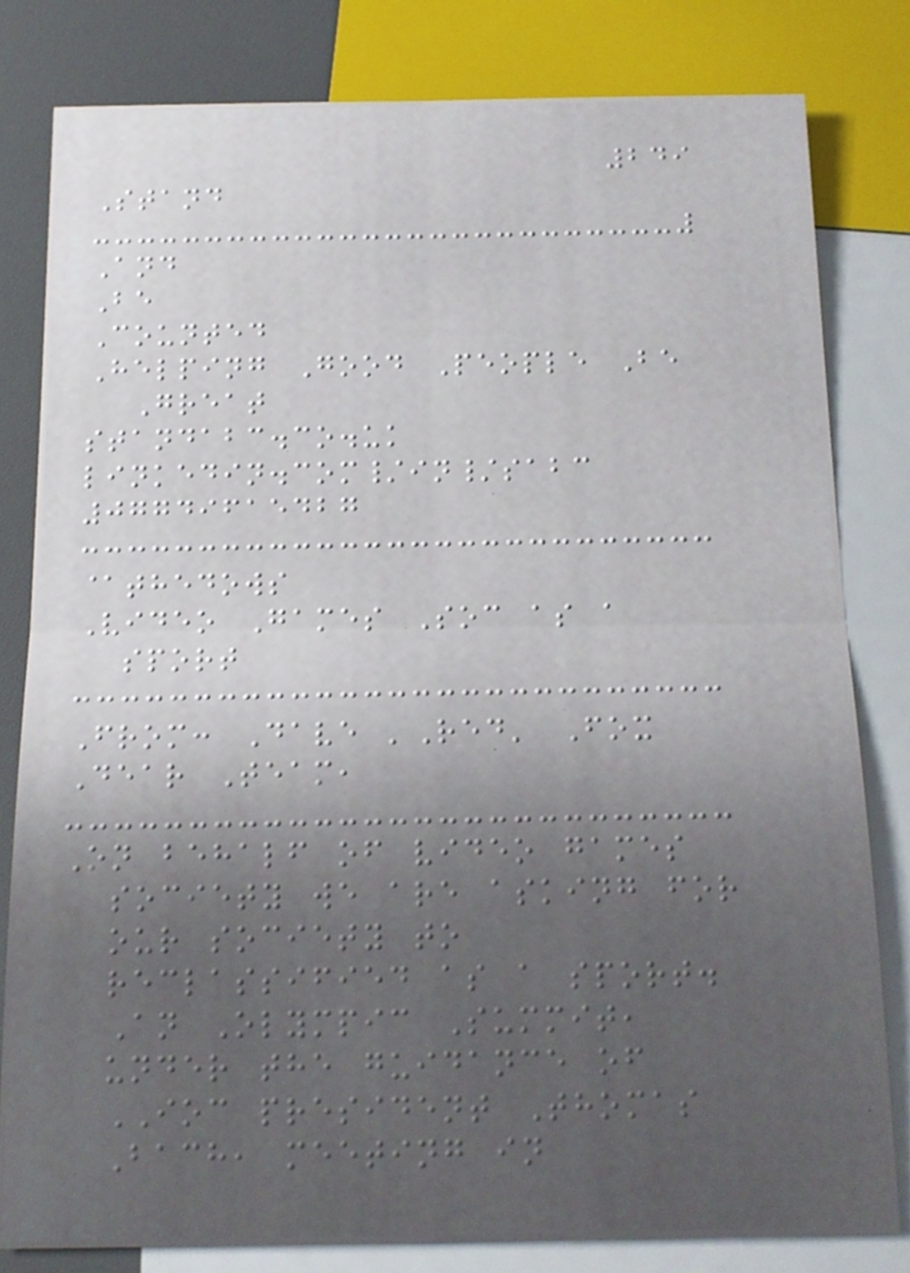249
Stand
And
Be
Counted
Helping Good People Be
Great
standabc.co.uk
linkedin.com/in/sabc
07749615427
@thedows
Video Games Soc as a
sport
From: Dave 'Red' Fox
Dear Team,
On behalf of video games
society we are asking for
our society to
reclassified as a sport.
An Olympic Summit,
under the guidance of
IOC president Thomas
Bach, meeting in
